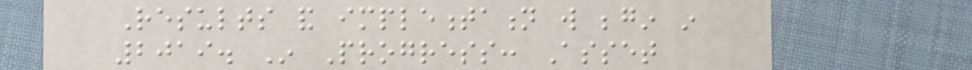Results and implementation will begin in
2019. In Progress: Asset
